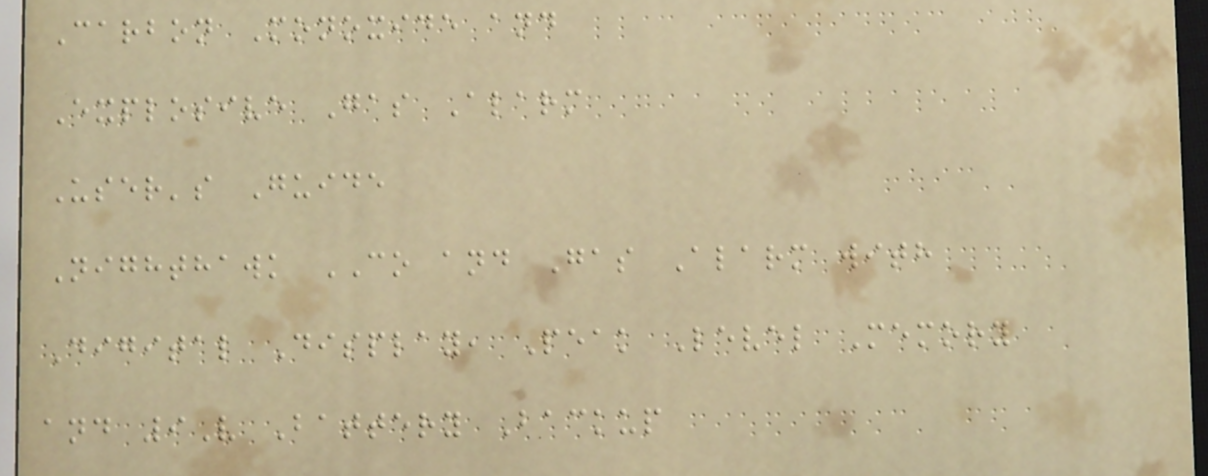Carbon Monoxide and
Explosive Gas Alarm
User's Guide
Nighthawk CO and Gas Alarm with
Digital Display, Peak Level Memory
and 9V Battery Backup
